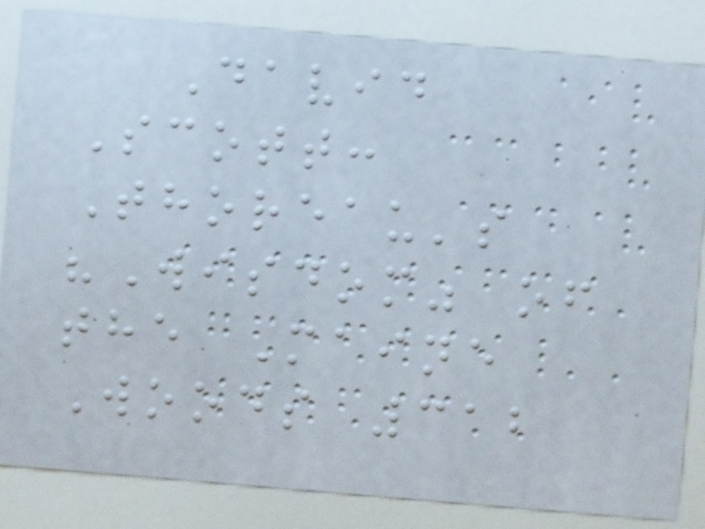David
Scott:
Thoreau's
"Wisdom" of
the Maine
Woods 312
